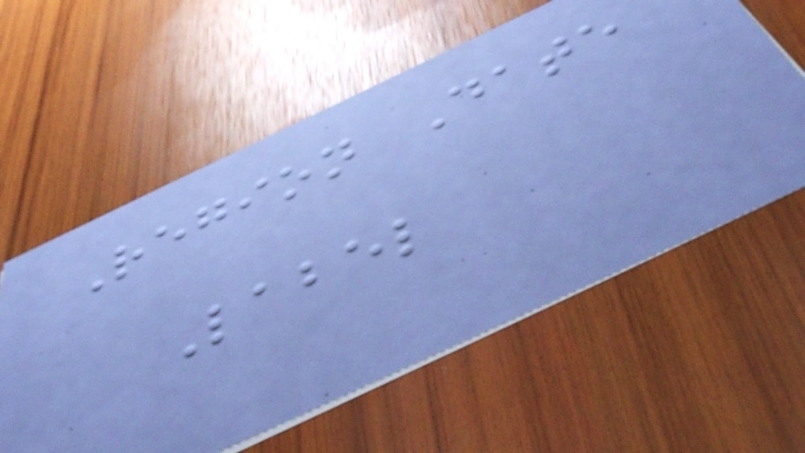Region Date
Label
